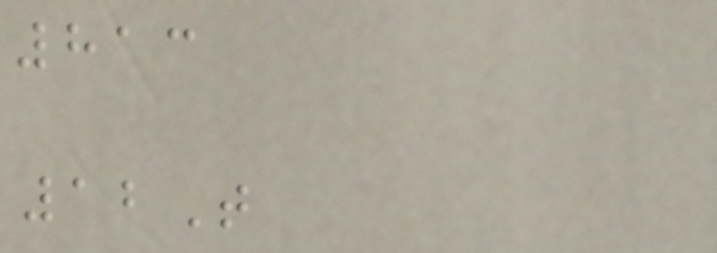813
12T
